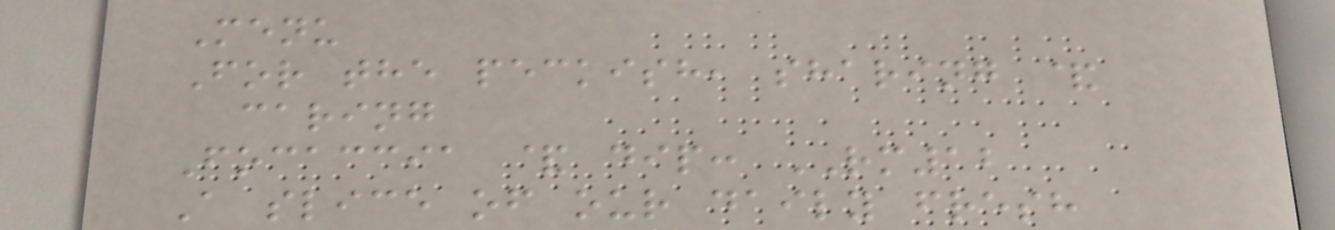Menu
For the peckish, sharing &
caring
Focaccia & dip: RM12
A slice of our daily fresh
